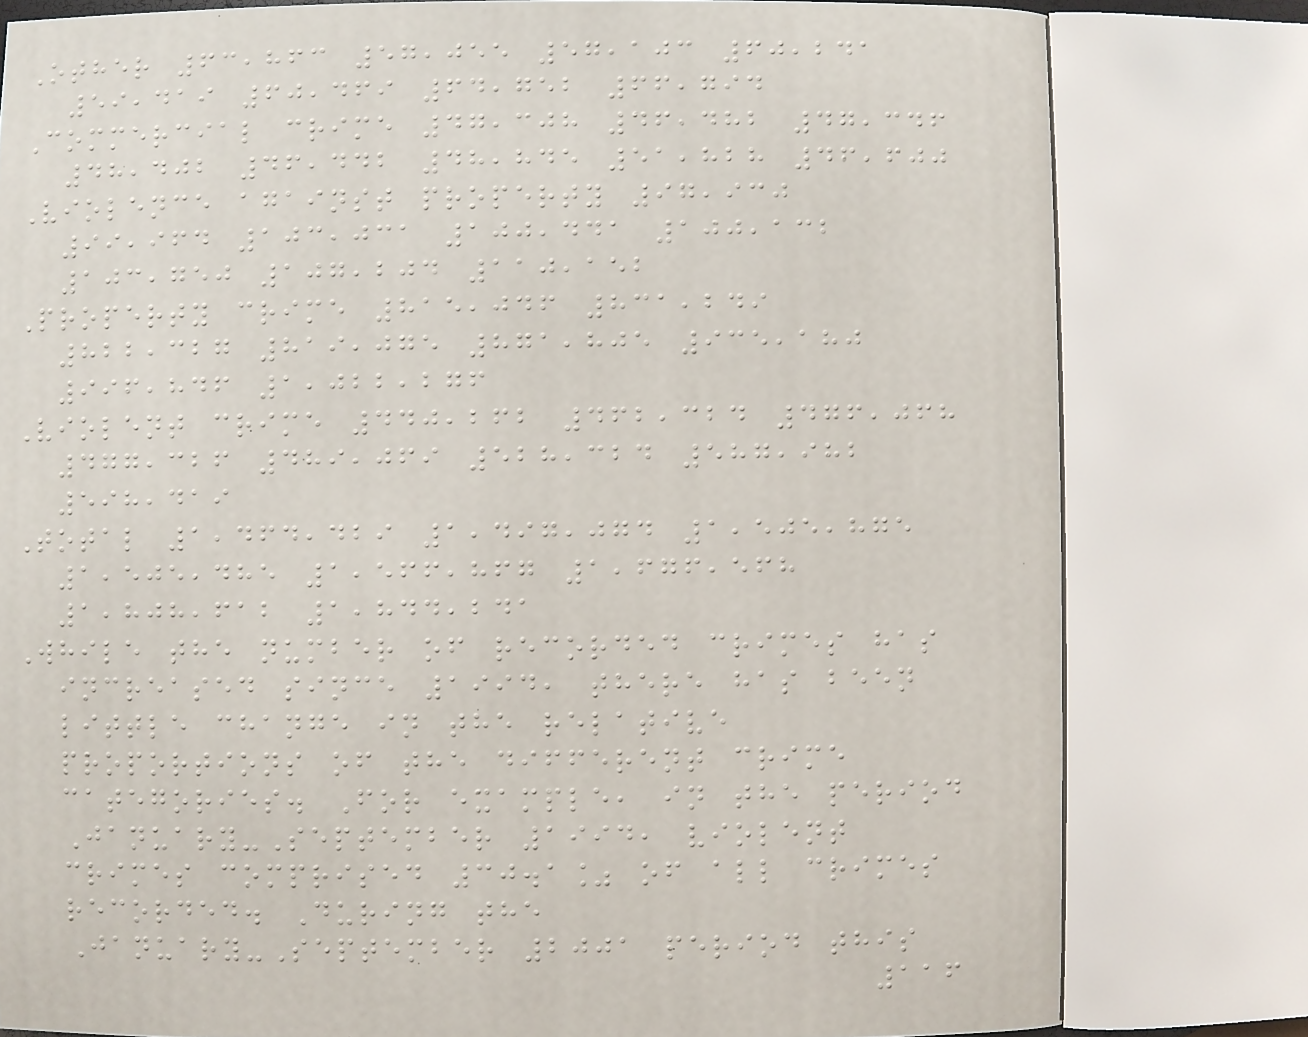Other 63,863 57,055 57,103 60,241
59,419 60,469 64,752 66,794
Commercial crime 47,308 46,482 47,346
48,402 46,442 48,845 51,828 46,600
Violence against property 97,930
99,964 103,031 100,441 100,132
103,750 107,204 110,152
Property crime 815,046 831,249
822,327 819,075 871,805 935,180
996,846 1,022,276
Violent crime 440,262 462,324 476,068
477,326 489,069 528,324 587,982
598,419
Total 1,464,429 1,497,074 1,505,875
1,505,485 1,566,867 1,676,568
1,808,612 1,844,241
While the number of recorded crimes has
increased since 1994, there has been
little change in the relative
proportions of the different crime
categories. For example, in the period
January-September 1994, violent
crimes comprised 30.1% of all crimes
recorded. During the
January-September 2001 period this
116
